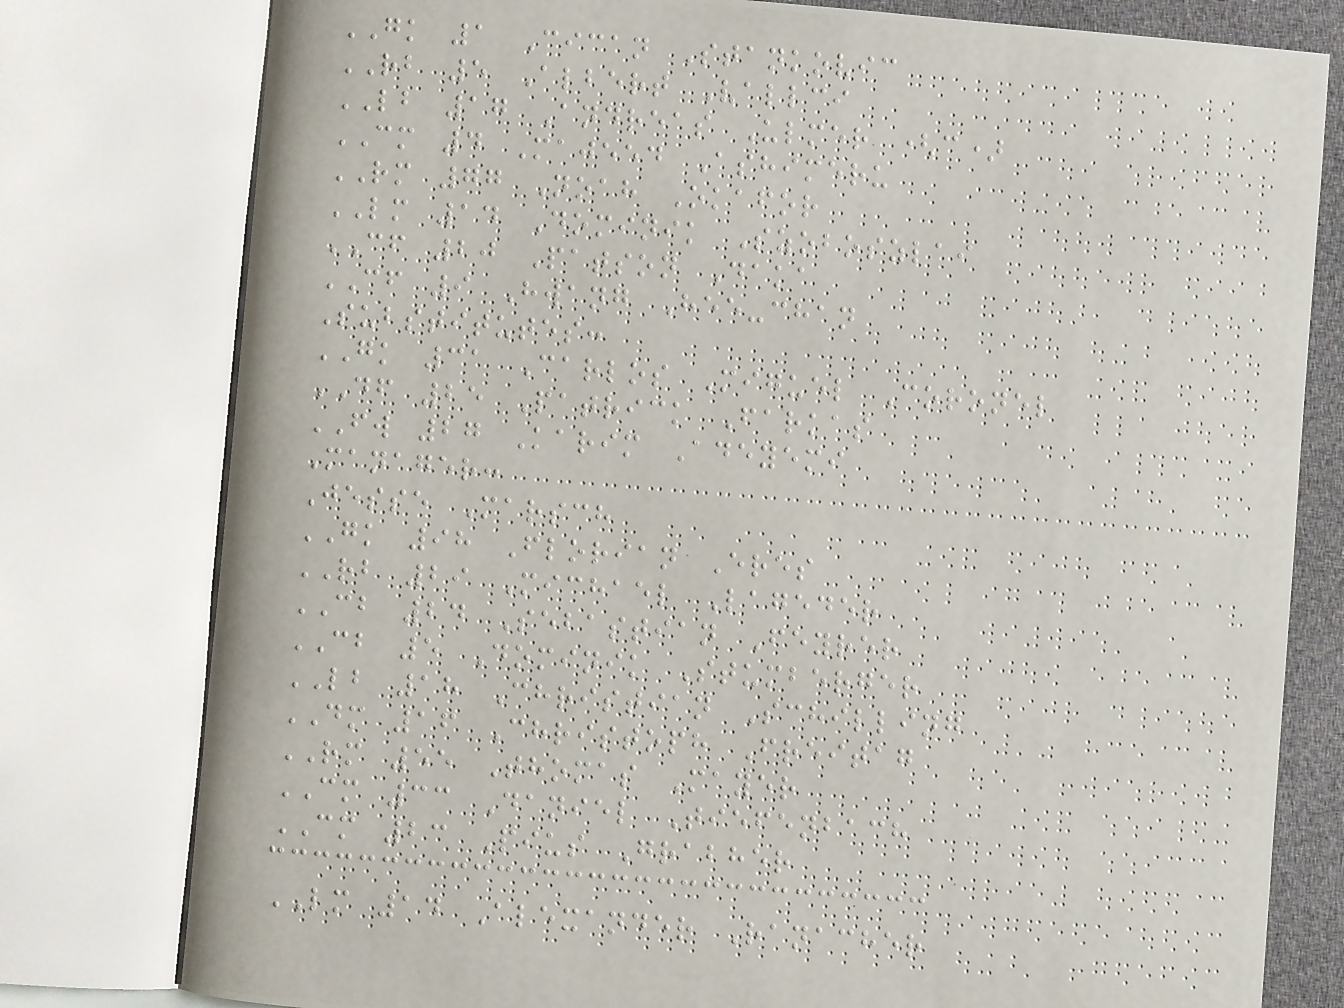GK 1 Cican Stankovic
RB 5 Albert Vallci
LB 17 Andreas Ulmer (c)
CM 4 Majeed Ashimeru
RM 77 Noah Okafor
LM 14 Dominik Szoboszlai
CF 20 Patson Daka
CF 9 Hwang Hee-chan
Substitutes:
GK 31 Carlos Miguel Coronel
DF 25 Patrick Farkas
FW 27 Karim Adeyemi
Manager:
Jesse Marsch
GK 98 Florian Eres
RB 29 Michael Lageder
CB 24 Sebastian Feyrer
CB 5 Dominik Stumberger
LB 18 Christian Schilling
DM 16 Christoph Freitag
RM 55 Thomas Mayer
CM 33 Daniel Tiefenbach
CM 23 Pius Grabher
LM 14 Alexander Ranacher
